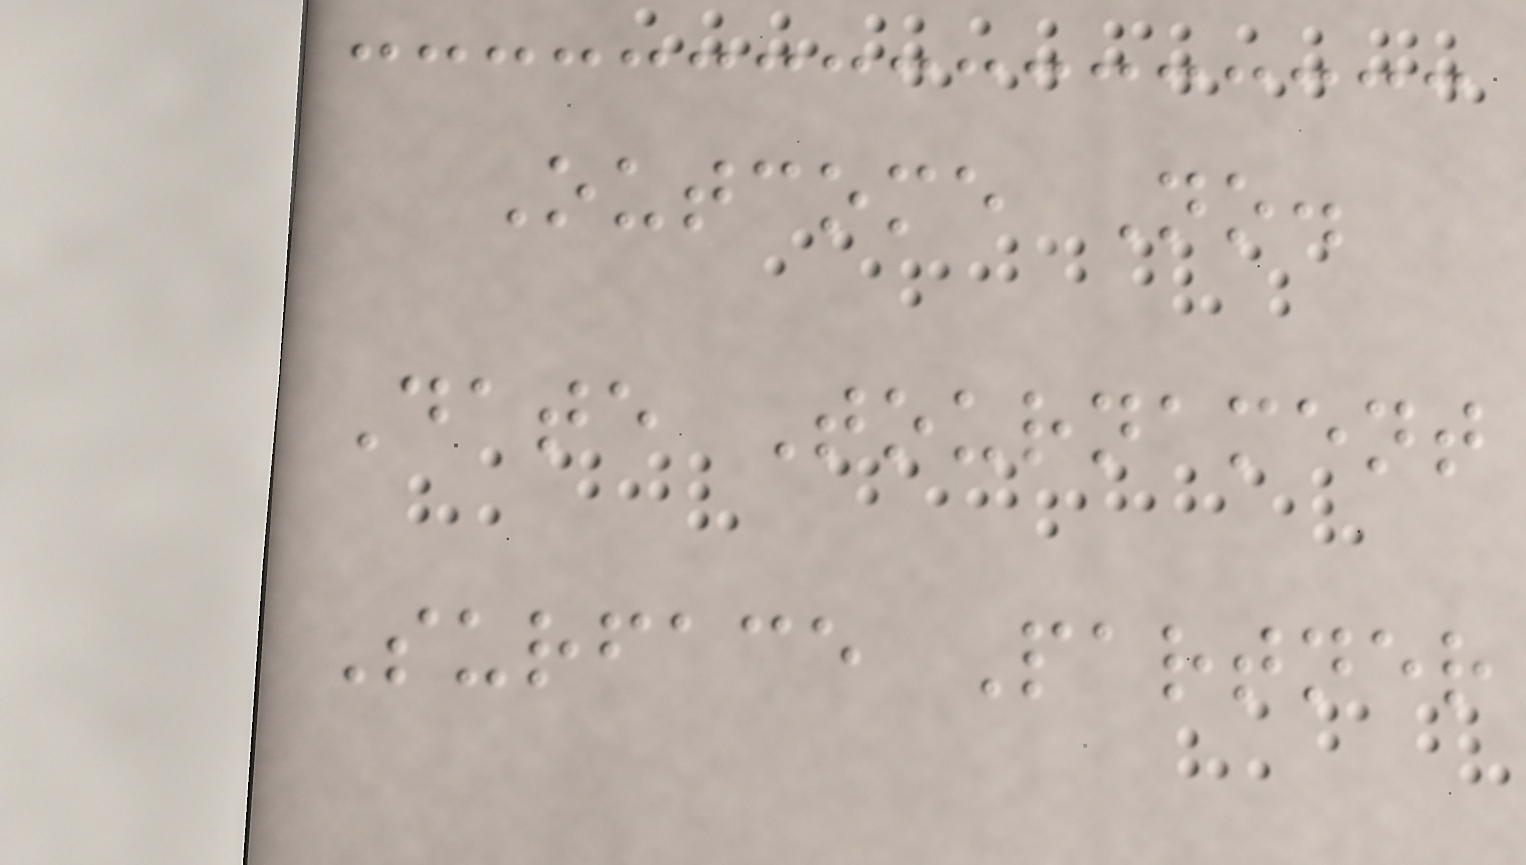Outcome No.
Date Tournament
Surface Partner
